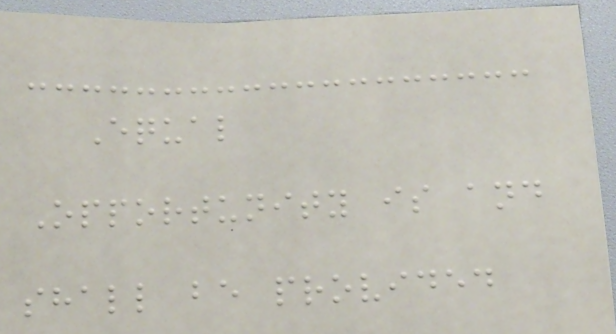Equal
Opportunity is and
shall be provided
